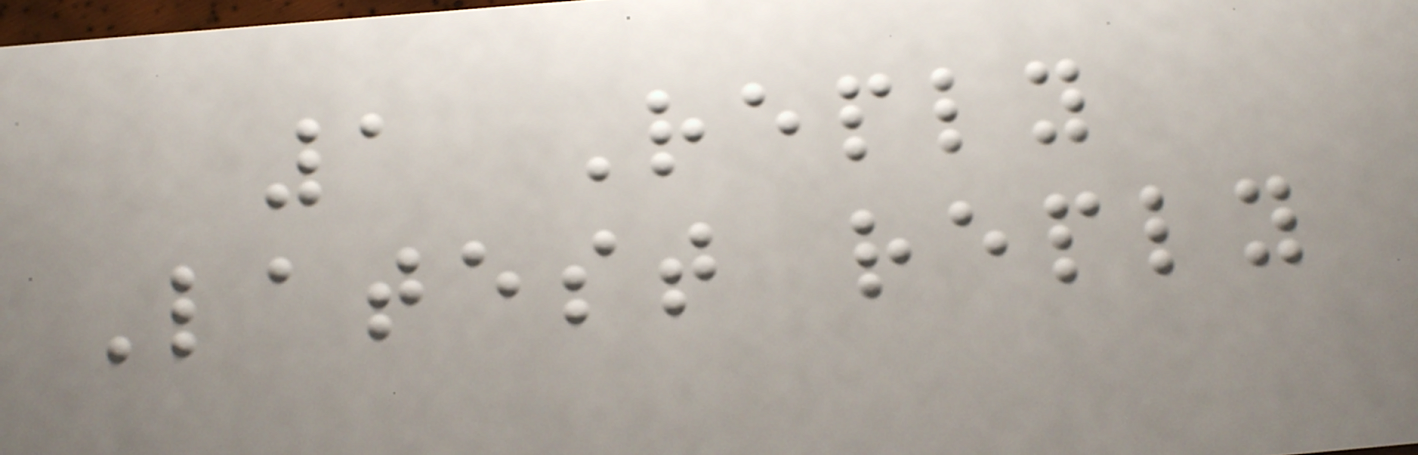1 Reply
Latest reply
